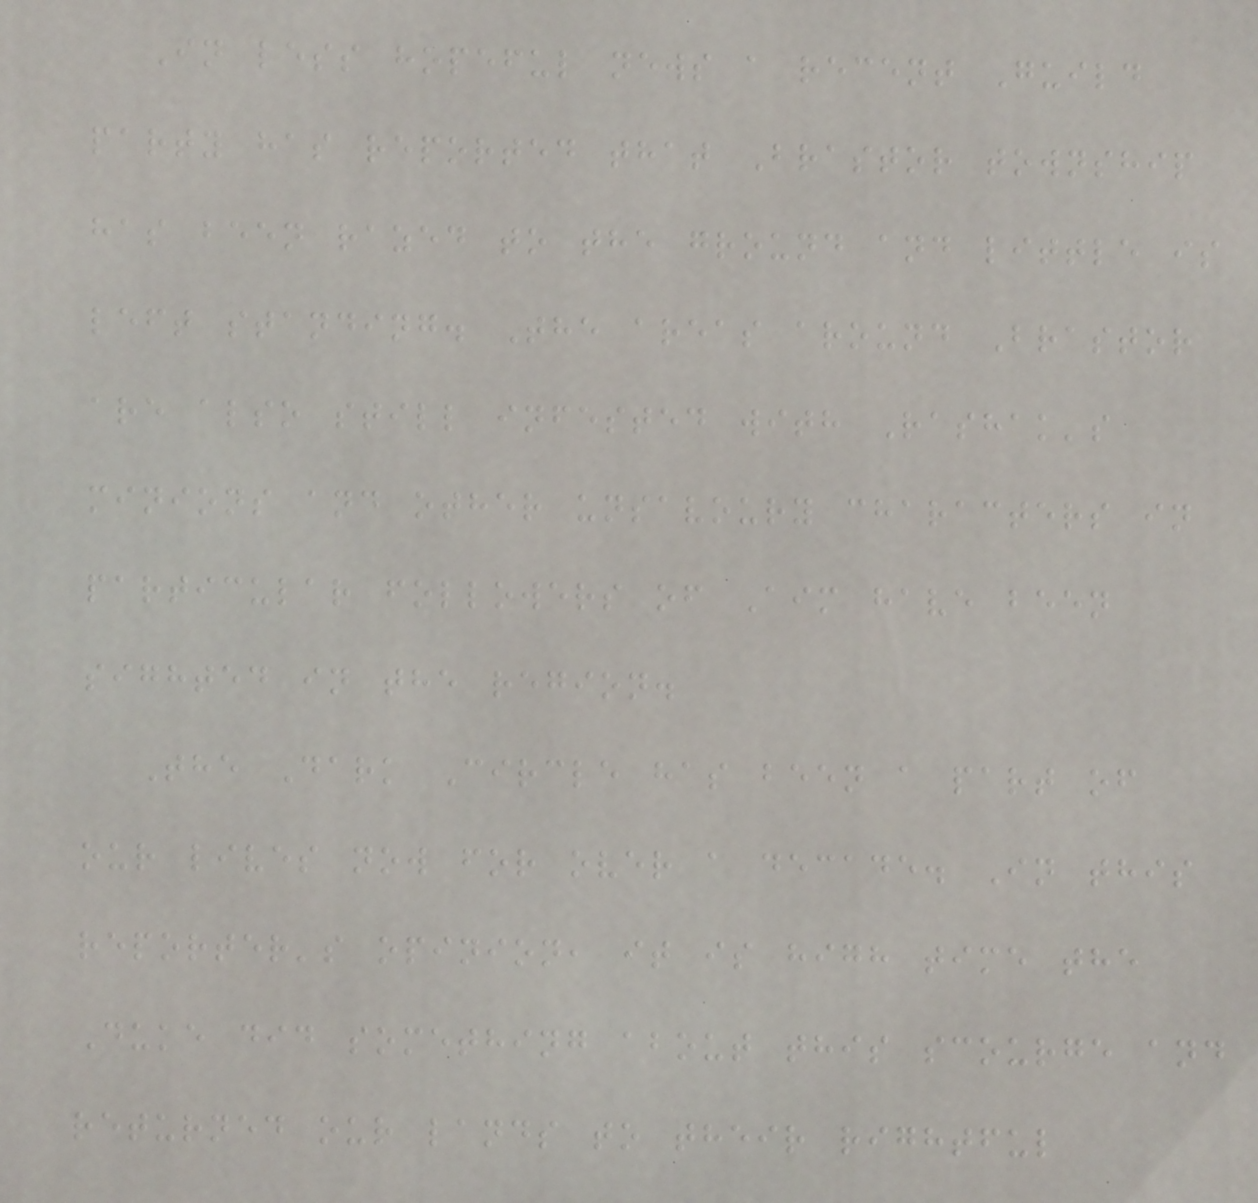In less hopeful news a recent Guild
party has reported that Brastor township
has been razed to the ground and little is
left standing. The areas around Brastor
are also still infested with Rashak's
minions and other unsavoury characters in
particular followers of Aim have been
sighted in the region.
The Dark Circle has been a part of
our lives now for over a decade. In this
reporter's opinion, it is high time the
Duke did something about this scourge and
returned our lands to their rightful
